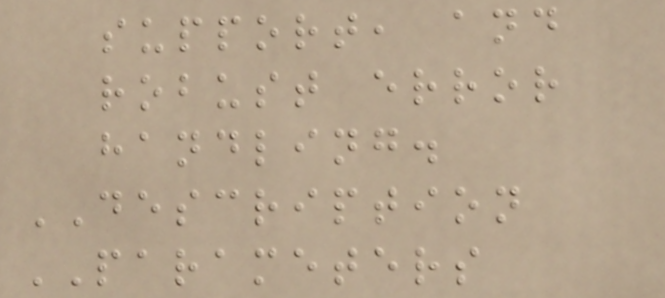support, and
robust error
handling.
DESCRIPTION
PARAMETERS
